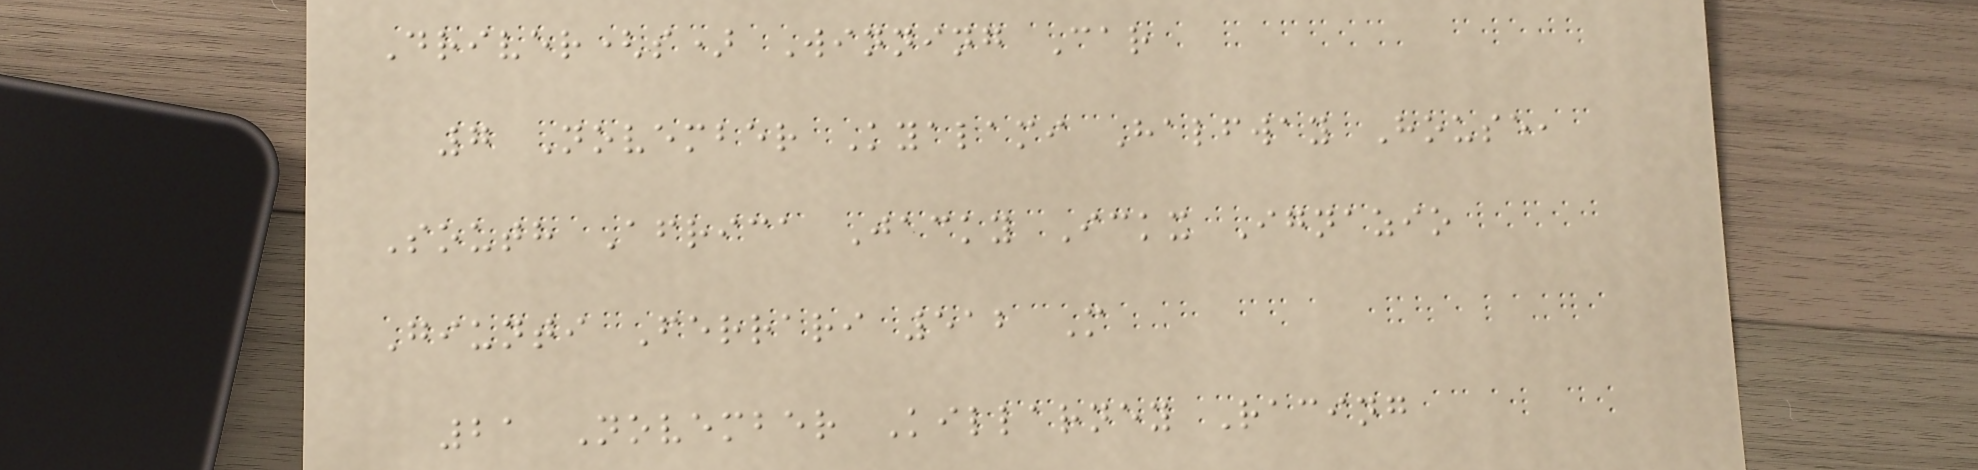Driver(s) Winning Car
7 November Kyalami Halfway House,
South Africa Jacky Ickx Ignazio
Giunti Ferrari 512 M
21 November Killarney Racing
